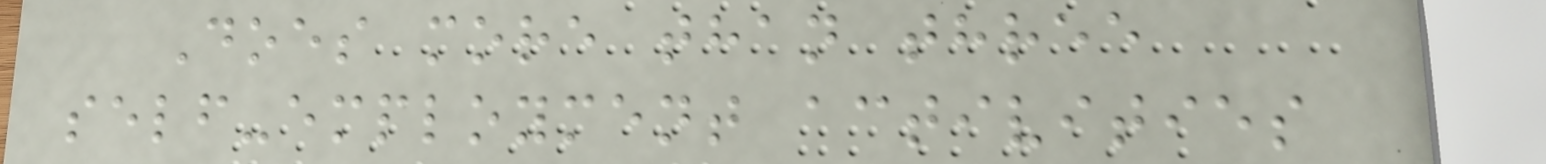Does more than three
self-employment activities
